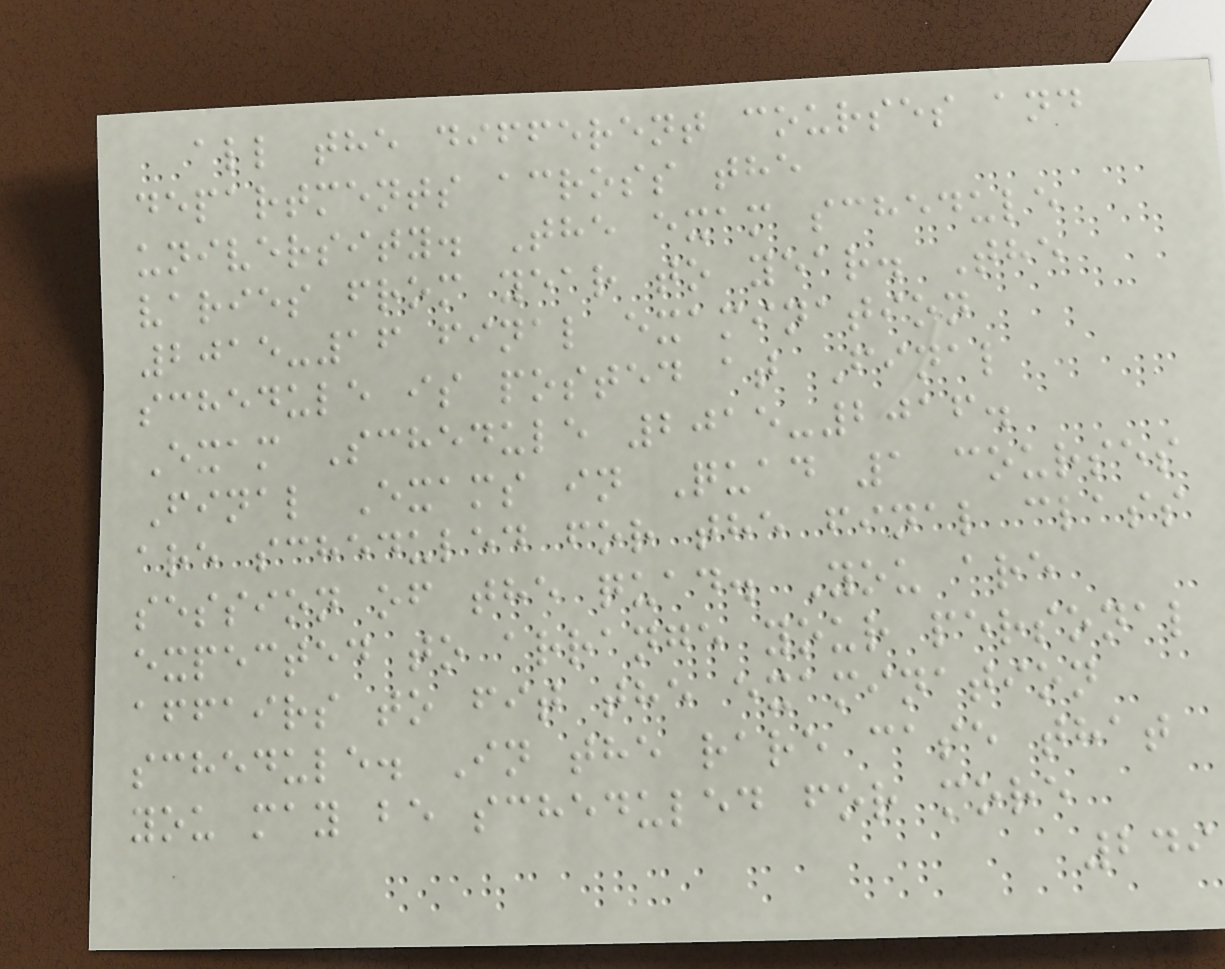all the different courses and
departments across the
university. The exam schedule
varies from year to year. The
2015-16 final examination
schedule is posted at Final
Exam Schedule 2015-2016.
Final Exams in Quad 1 courses
are scheduled for the final class
session of the quad. You are
expected to arrange your personal
affairs to fit the examination
schedule. In the rare case that
you may be scheduled for more
249
